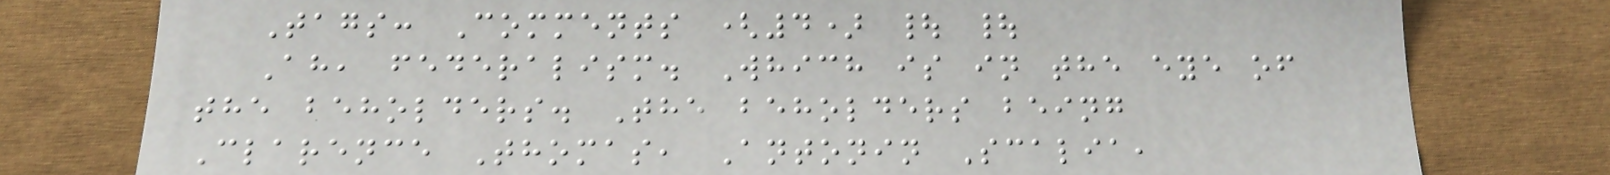Tags: Comments (4) | |
Ah, federalism. Which is in the eye of
the beholders. The beholders being
Clarence Thomas, Antonin Scalia,
